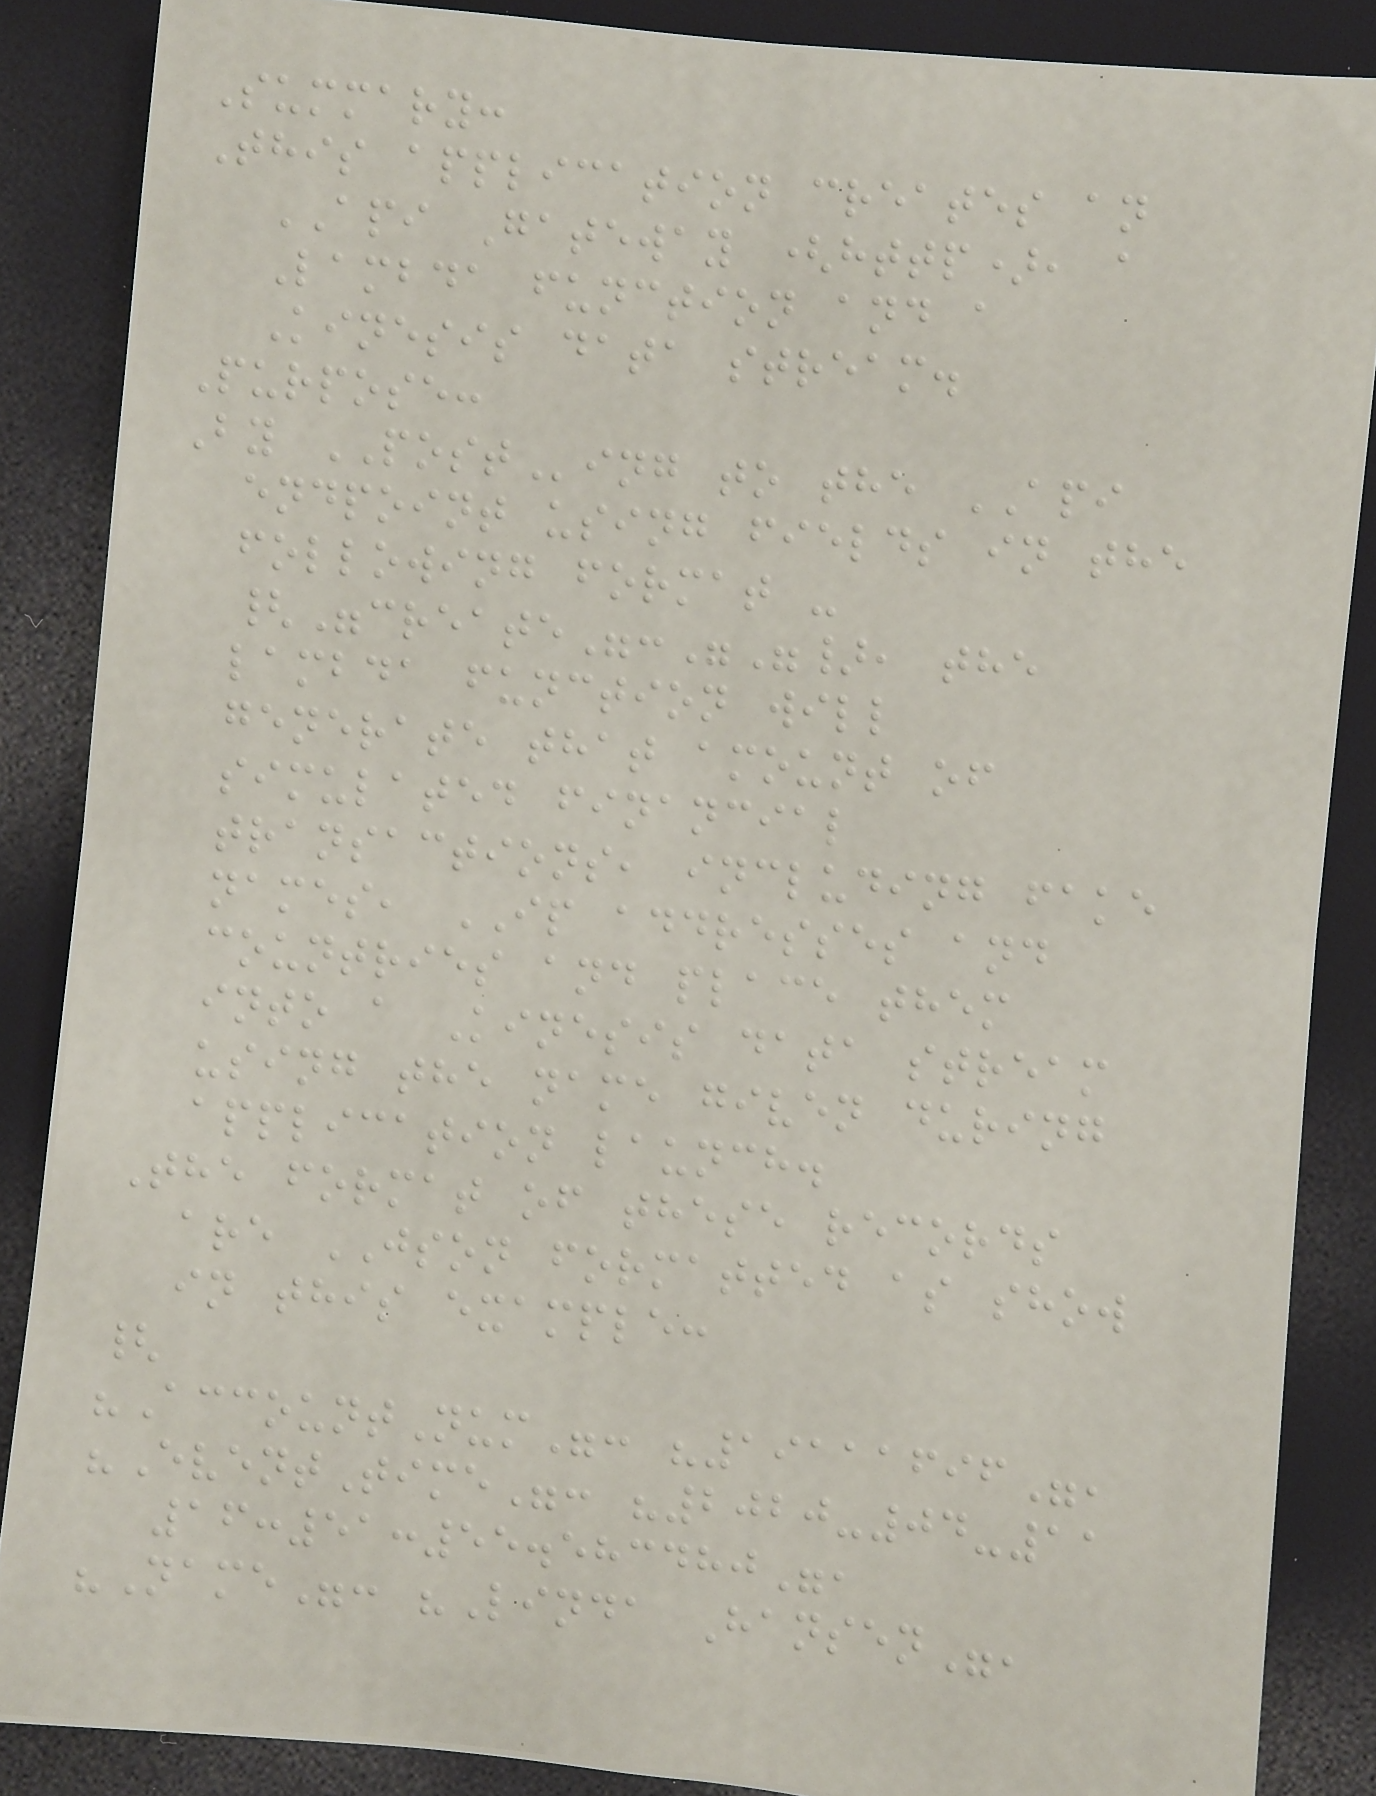Summary:
This application creates an
API Gateway (http), a
Lambda function and a
Kinesis data stream.
Purpose:
By POSTing to the API
endpoint using fields in the
following format -
{"create":""}, the
lambda function will
generate that amount of
simulated financial
transactions, including fake
names, IP addresses and
countries and place them
into a Kinesis data stream
using the name given during
application launch.
The format of these records
are JSON formatted as show
in this example:
{
"AccountNum": "19111696",
"EventTime": "2020-04-11
16:51:55.583480",
"Name": "Linda Hansen",
